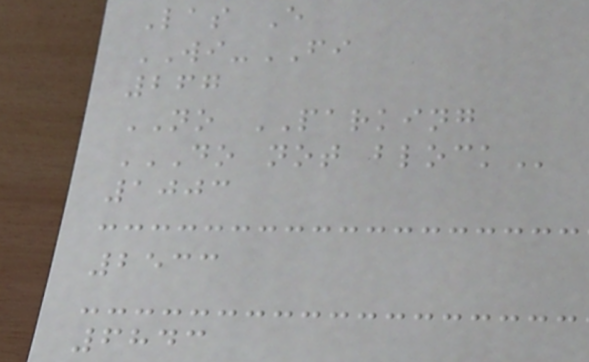Las E
WI-FI
267
NO PARKING
DO NOT BLOCK
1003
2533
6843
